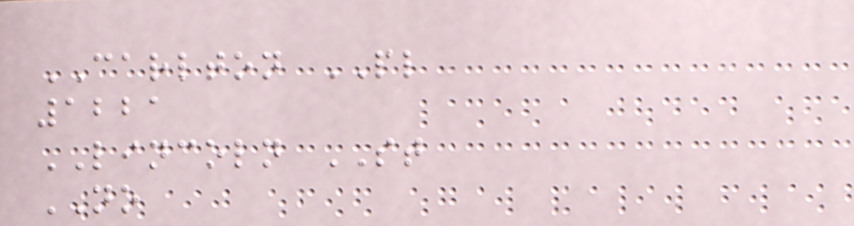CARLTON PL
1221
LINCOLN ST
NO
